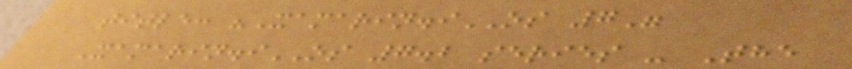title: "Xamarin.iOS 7"
Xamarin.iOS 7.2 series - The
